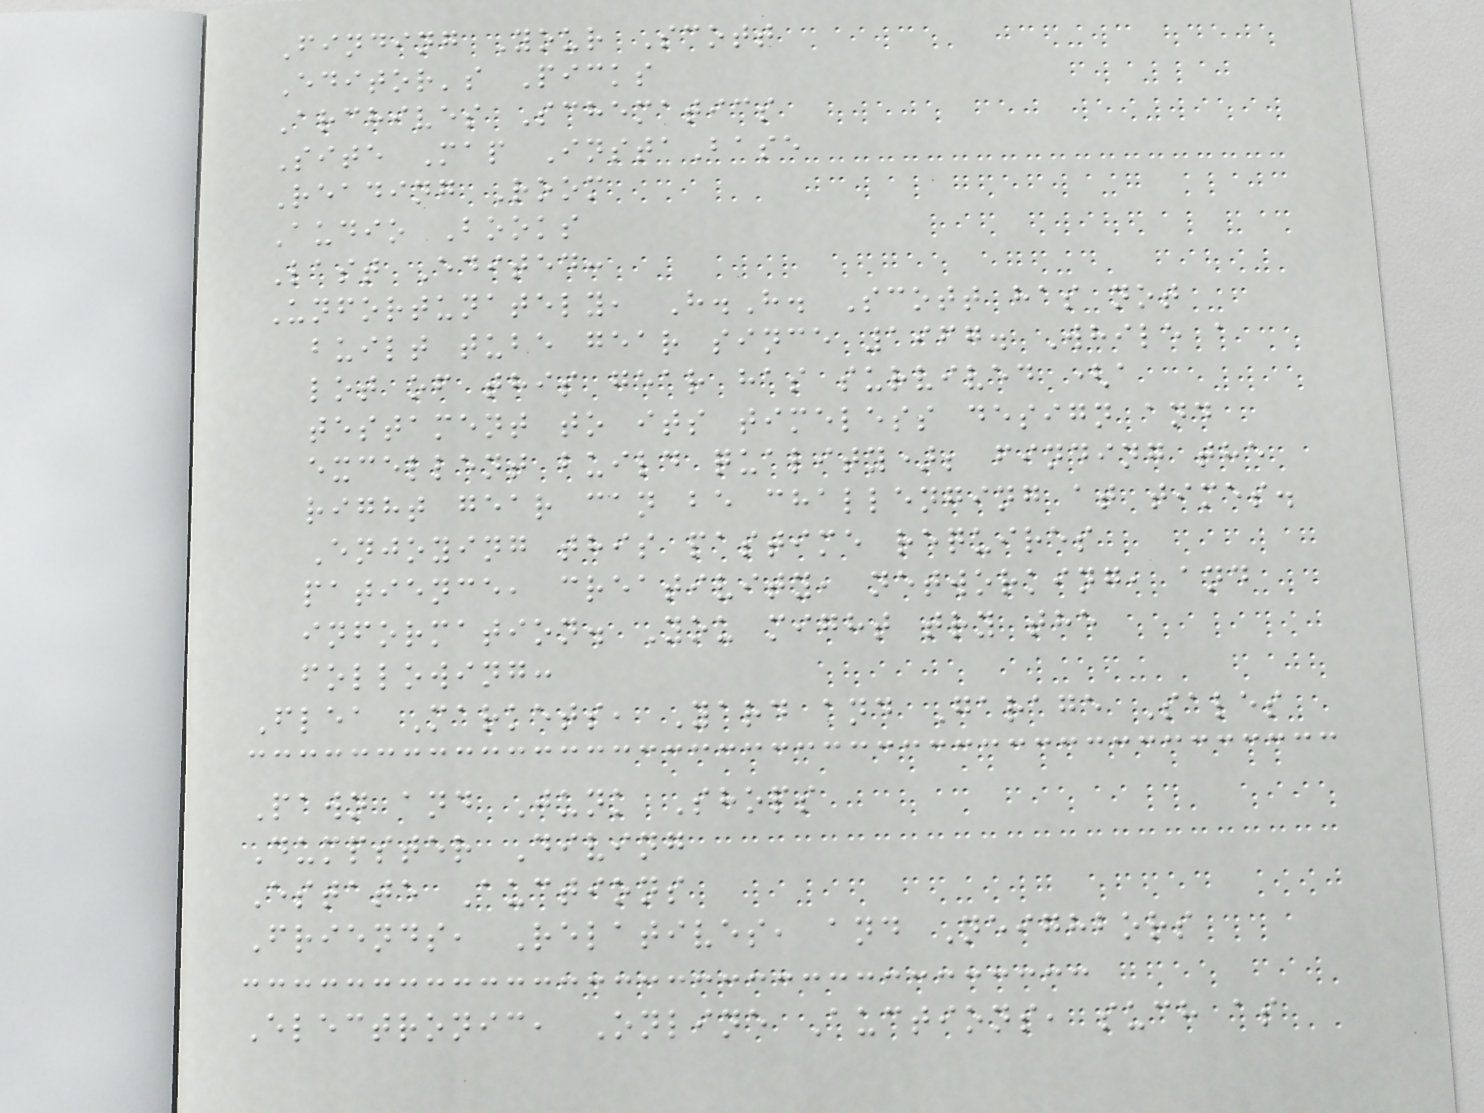Finding Your Scott
Editor's Picks
Archives Schematics
Site Map InstaBase
Reading Room
Audio Books
Last Edited:
Unfortunately, H.H. Scott has not
built tube gear since 1967. While a
lot of this gear has survived (a
testament to its timeless design and
excellent build quality); finding the
right gear can be challenging at times.
Enjoying this pastime requires
patience, creativity, networking, and
information. You might try the
following:
Flea Markets, Yard and Garage Sales
Pawn and Junk Shops
Dumpster Diving
Estate Auctions
Friends, Relatives, and Neighbors
Electronic, Online Auctions, such as
